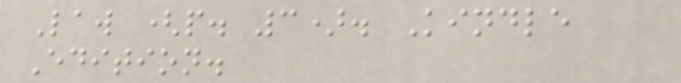Law (p. 3). Kindle
Edition.
